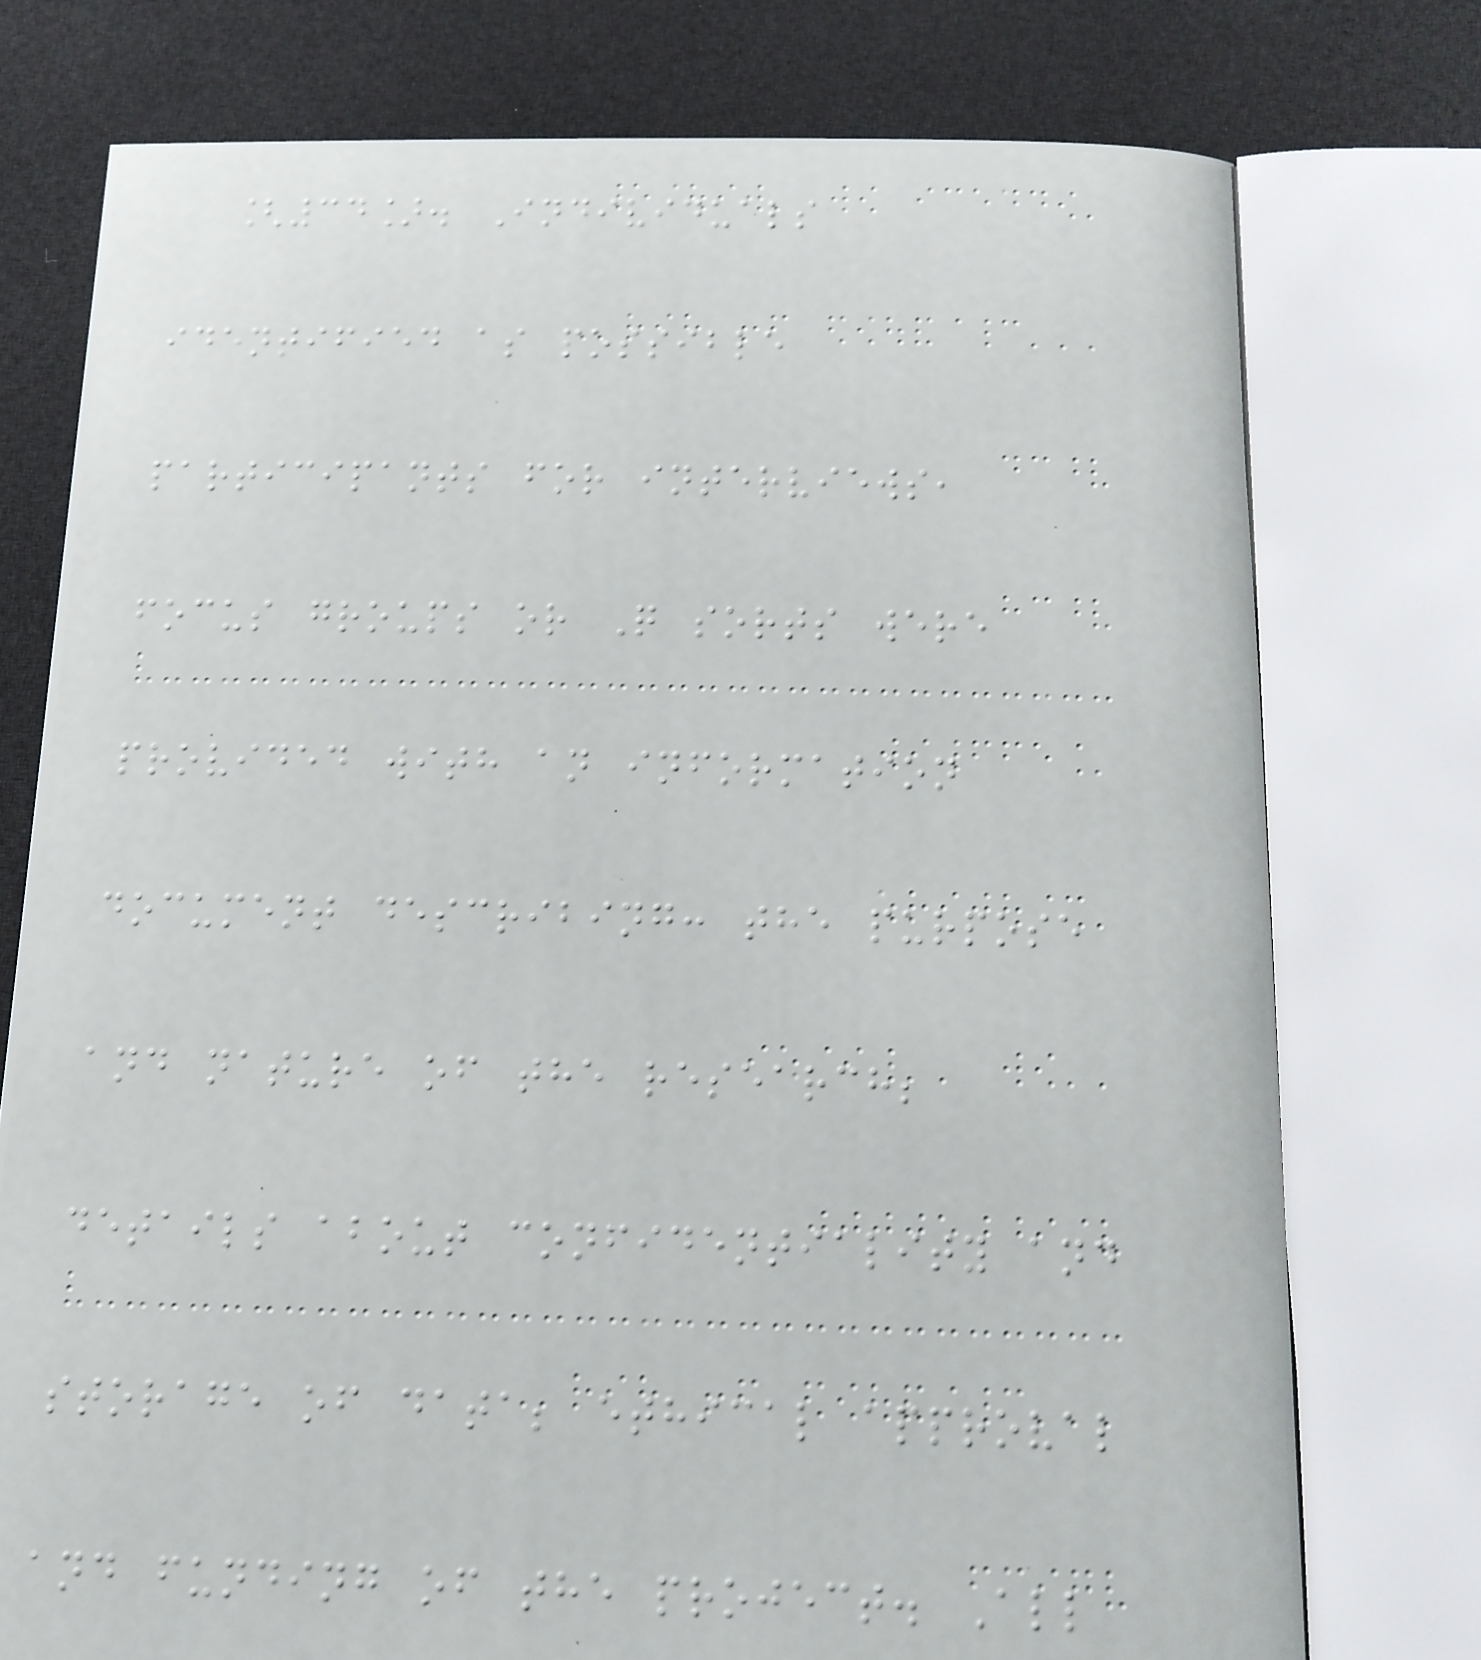[34]. Individuals
identified as possible
participants for interviews,
focus groups or Q sorts were
provided with an information
document describing: the purpose
and nature of the research;
details about confidentiality and
storage of data; ethical approval
and funding of the project. All
